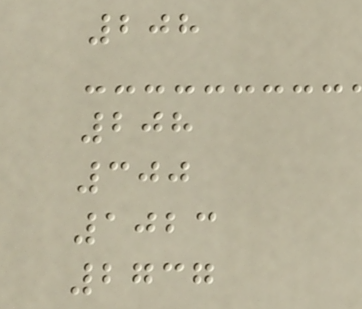208
208
300
1023
2737
